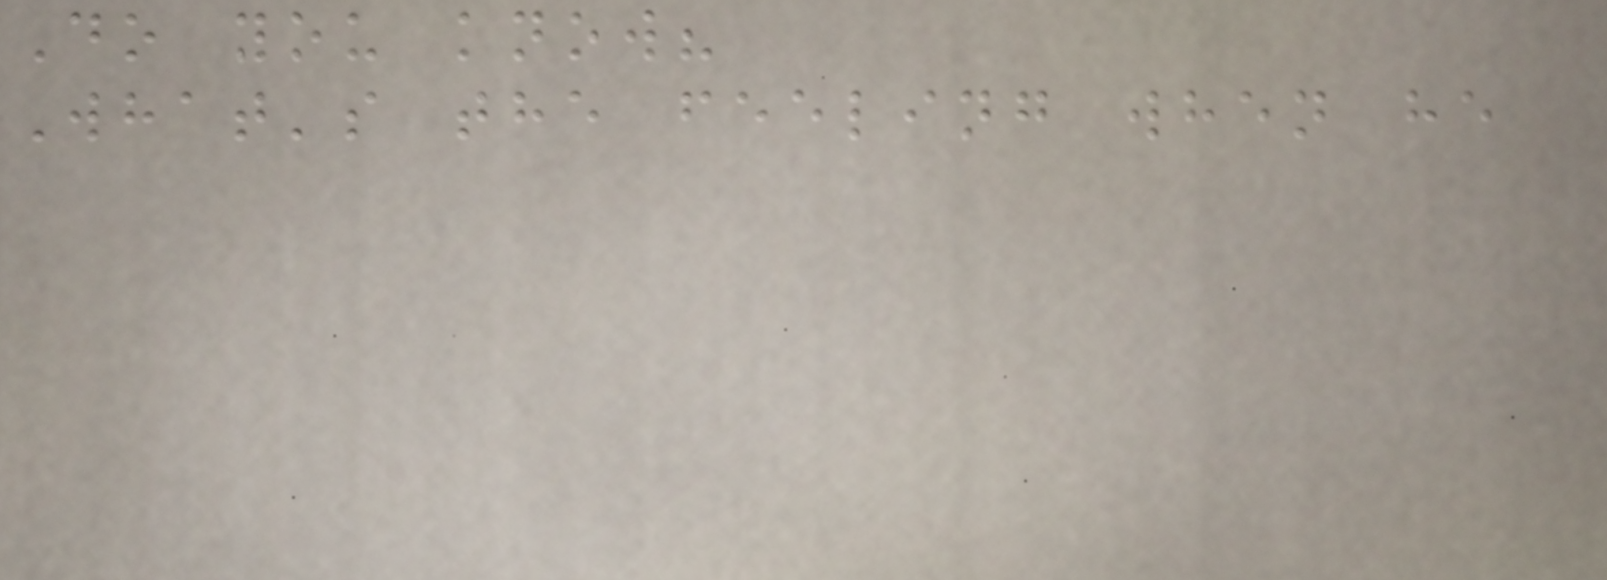Do you know?
What's the feeling when he
